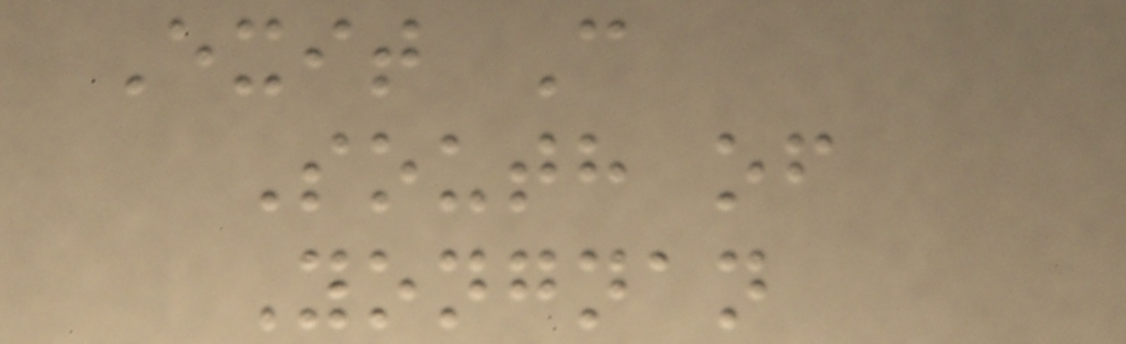Exit C
South of
Yongnan
